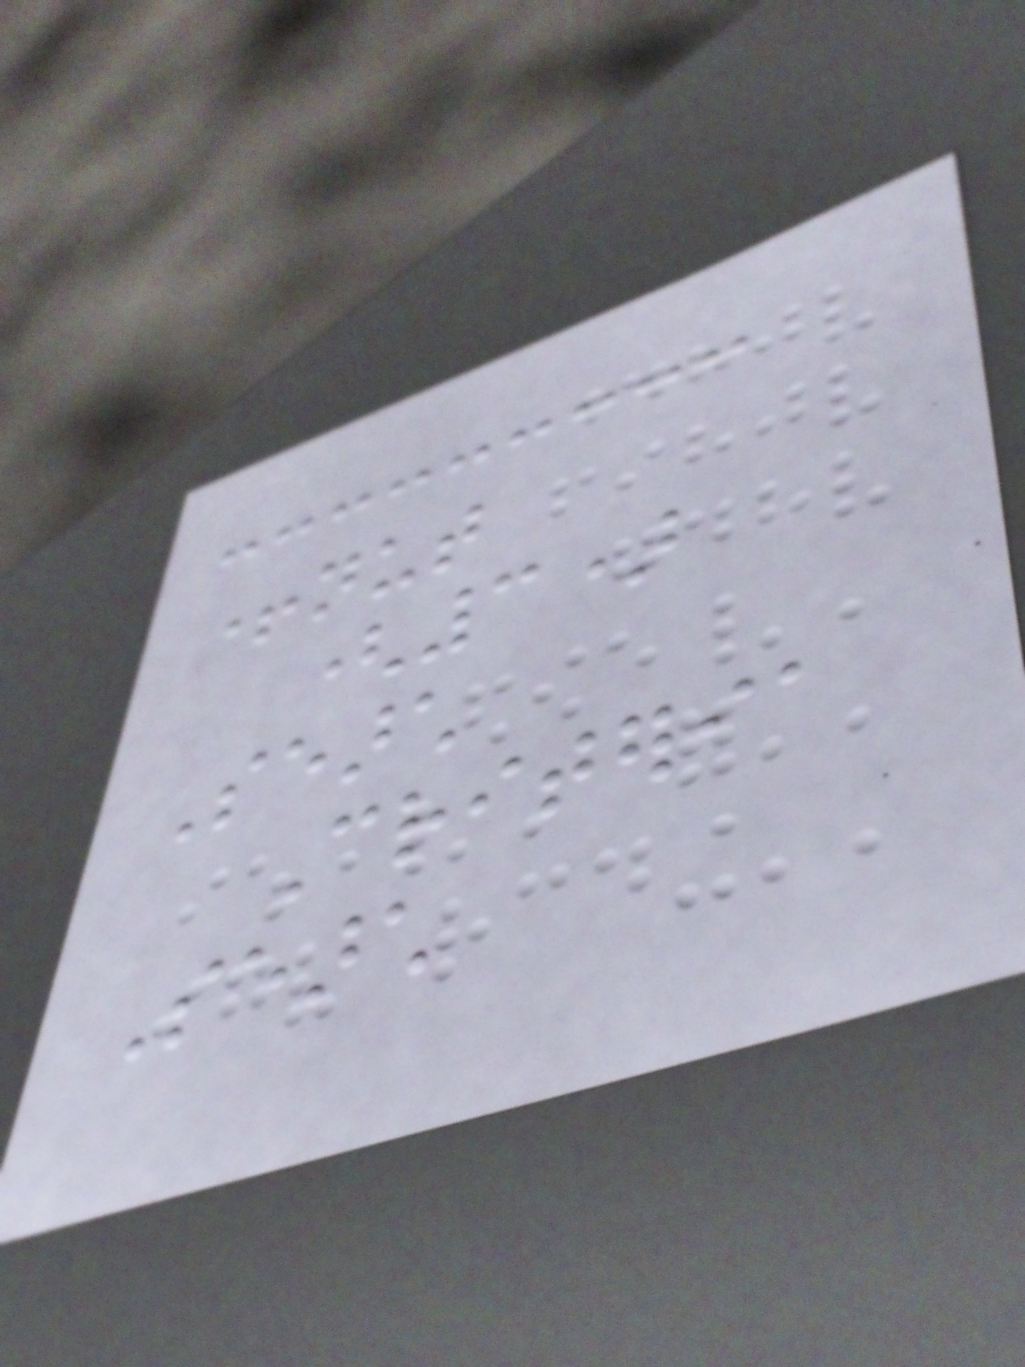+nut
(3)
Search
Criteria
Search
